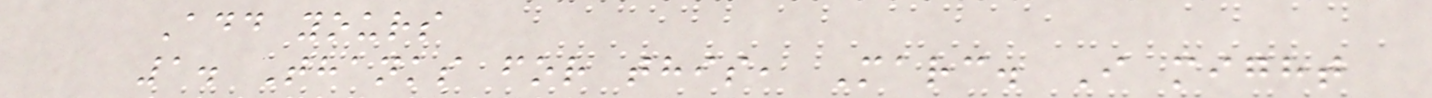Add yours
1. Thanks for this, Marc. I might
